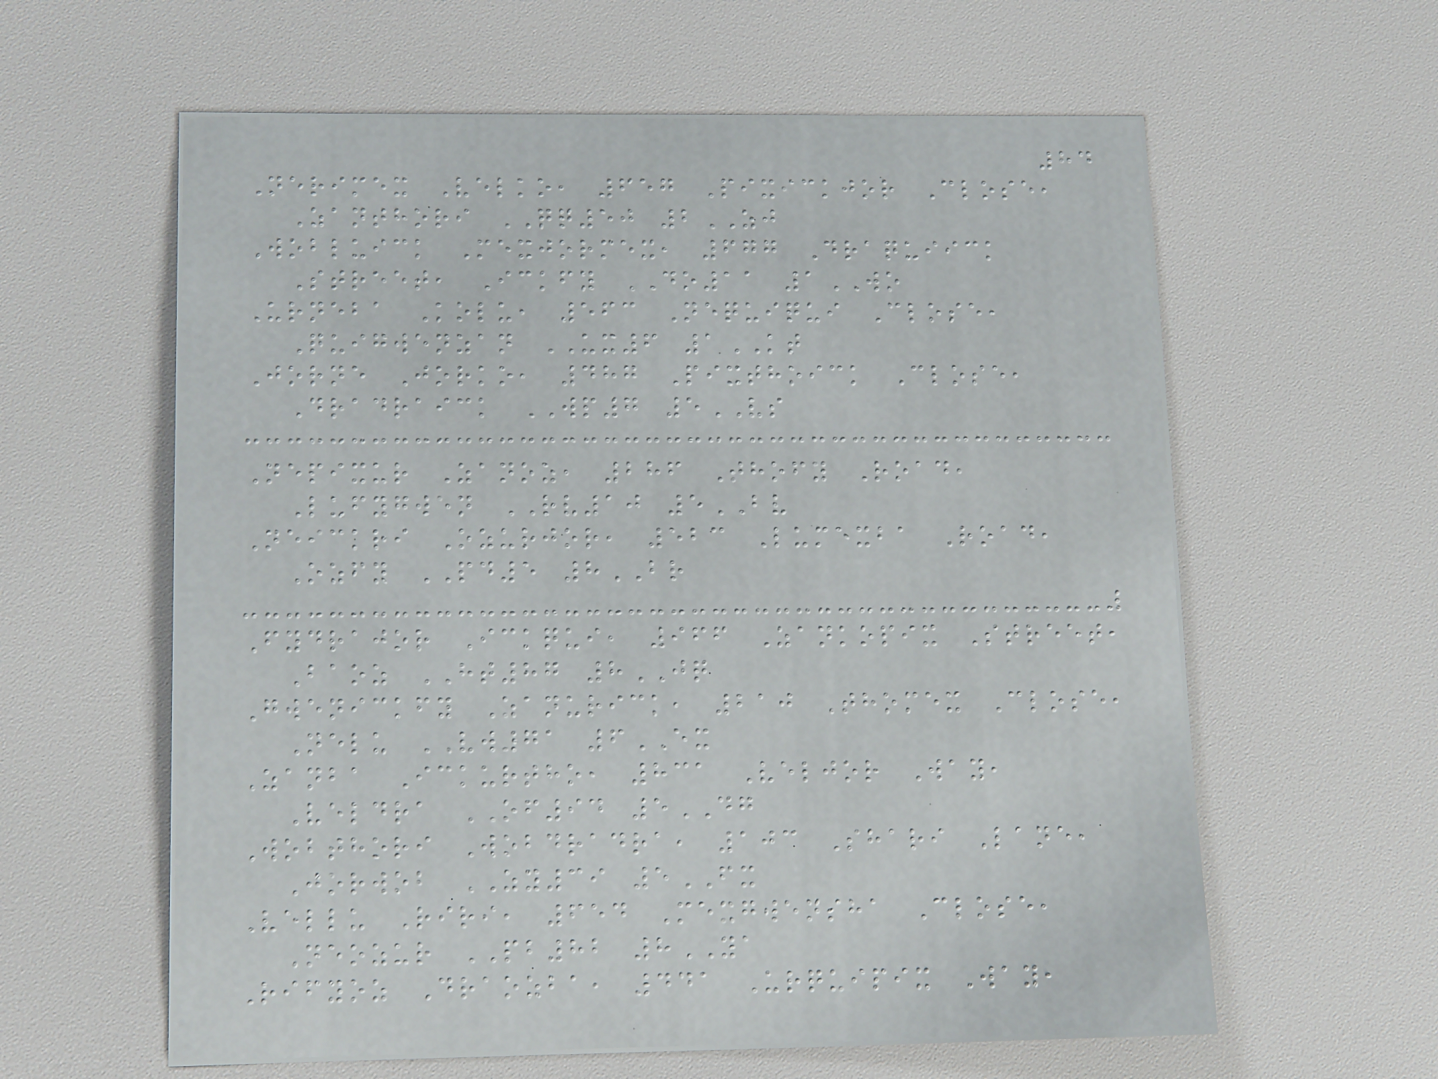84
Nerimex Velko, 657 Pixickjor Close,
Zanthori QQ50 2ZJ
Wobluick Mexjormex, 677 Draquiick
Street, Ickfy DO11 1WO
Urneba Kolu, 563 Nequiqui Close,
Quigwenzan UX6 1KT
Jorne Jorko, 487 Pixthoick Close,
Dradraick WP7 5VS
Nepixur Zanoz, 286 Thofy Road,
Lufygwen RV10 5BV
Neickri Ozurjor, 523 Lumexba Road,
Ozfy PD5 8BR
Fydrajor Ickqui, 966 Zankopix Street,
Baoz HT87 8JQ
Gwenickfy Zanurick, 210 Thomex Close,
Nelu VW71 6EX
Zanba Ickurtho, 831 Veljor Way,
Veldra OF94 5DG
Wobthori Wobdradra, 103 Shari Lane,
Jorwob ZY39 5FX
Vellu Riri, 654 Mexgwensha Close,
Neozur PB82 8YA
Rifyoz Draozba, 441 Urquipix Way,
